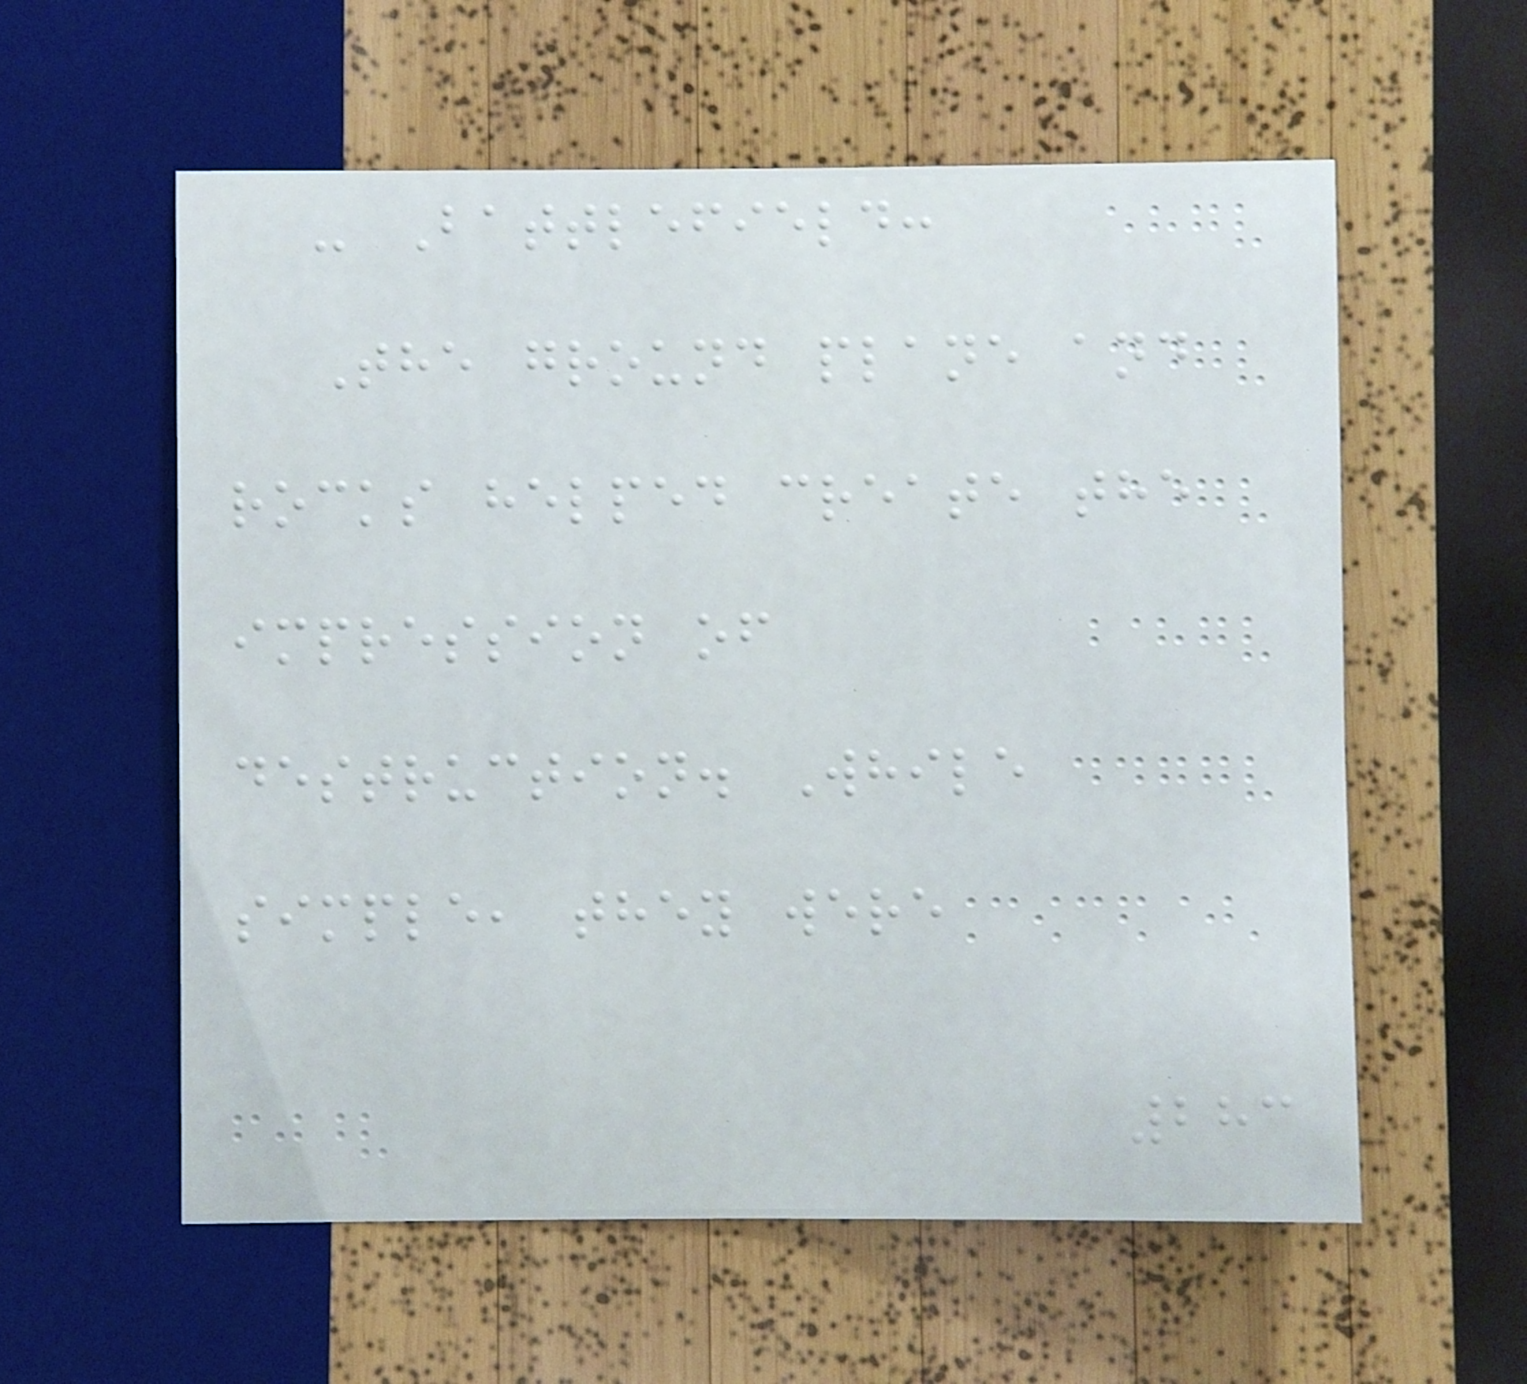- Battlefield:
The ground plane and
rocks helped create the
impression of
destruction. While
simple, they were
283
